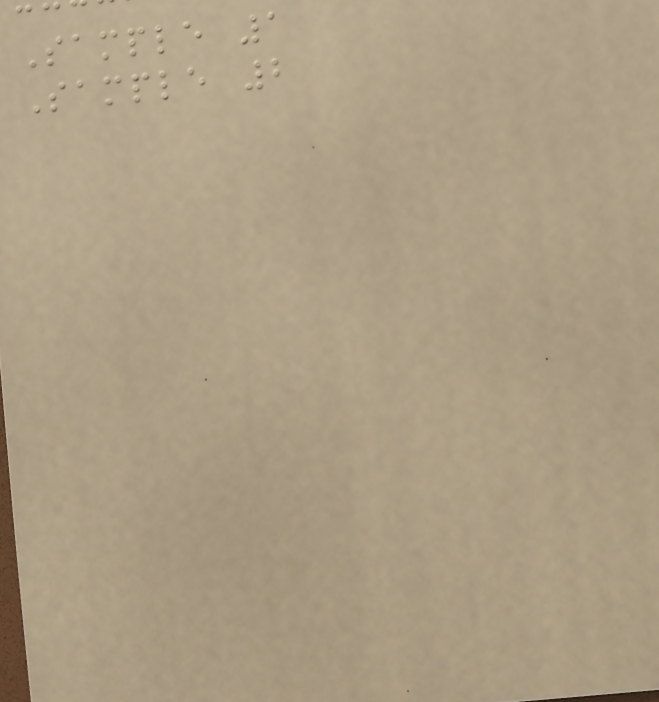Sample 1
Sample 2
